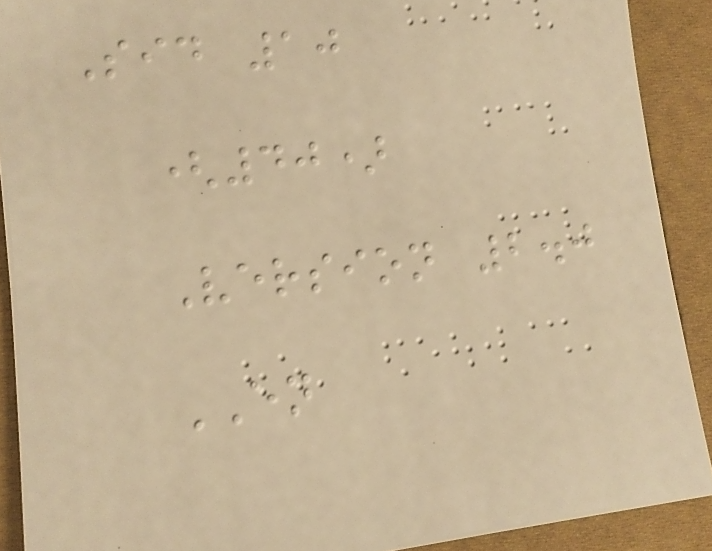Sid 10
(40)
Version 2.0
EN
